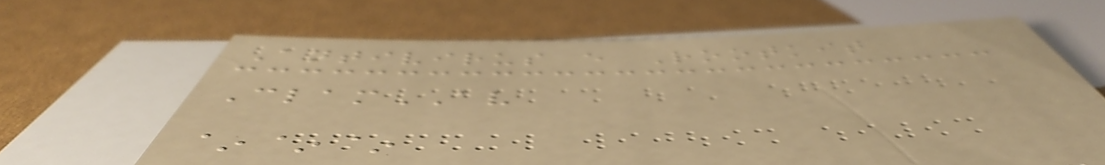Antivirus e Rootkit
ClamAV
~~~
